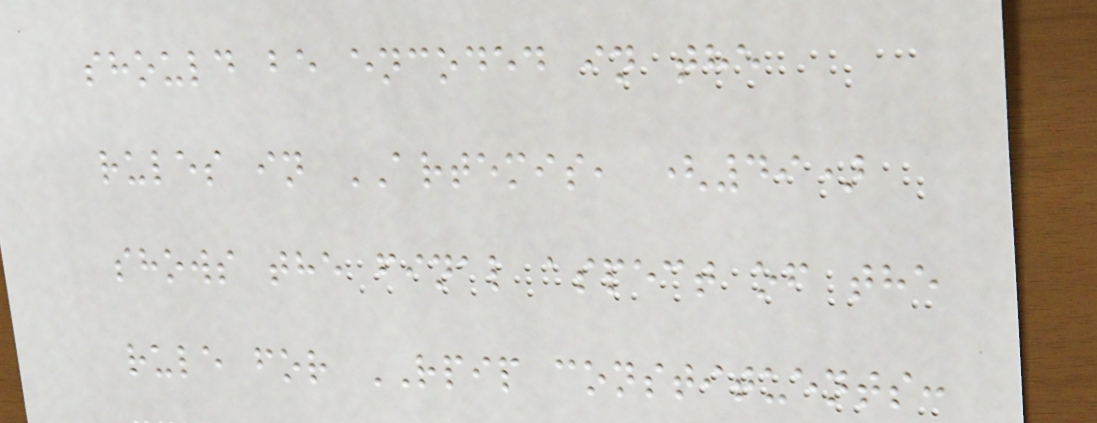should be encoded in the
rules in ARTEMIS, (49)
shows the final aspect of the
rule for RPIP constituents:
